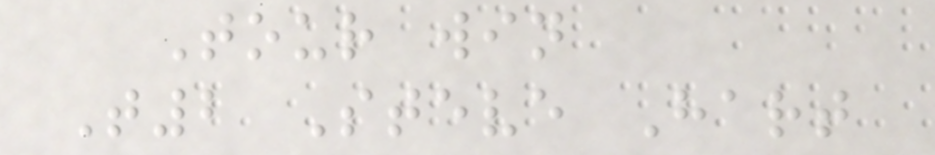Tour win
T2 Steve Hart
